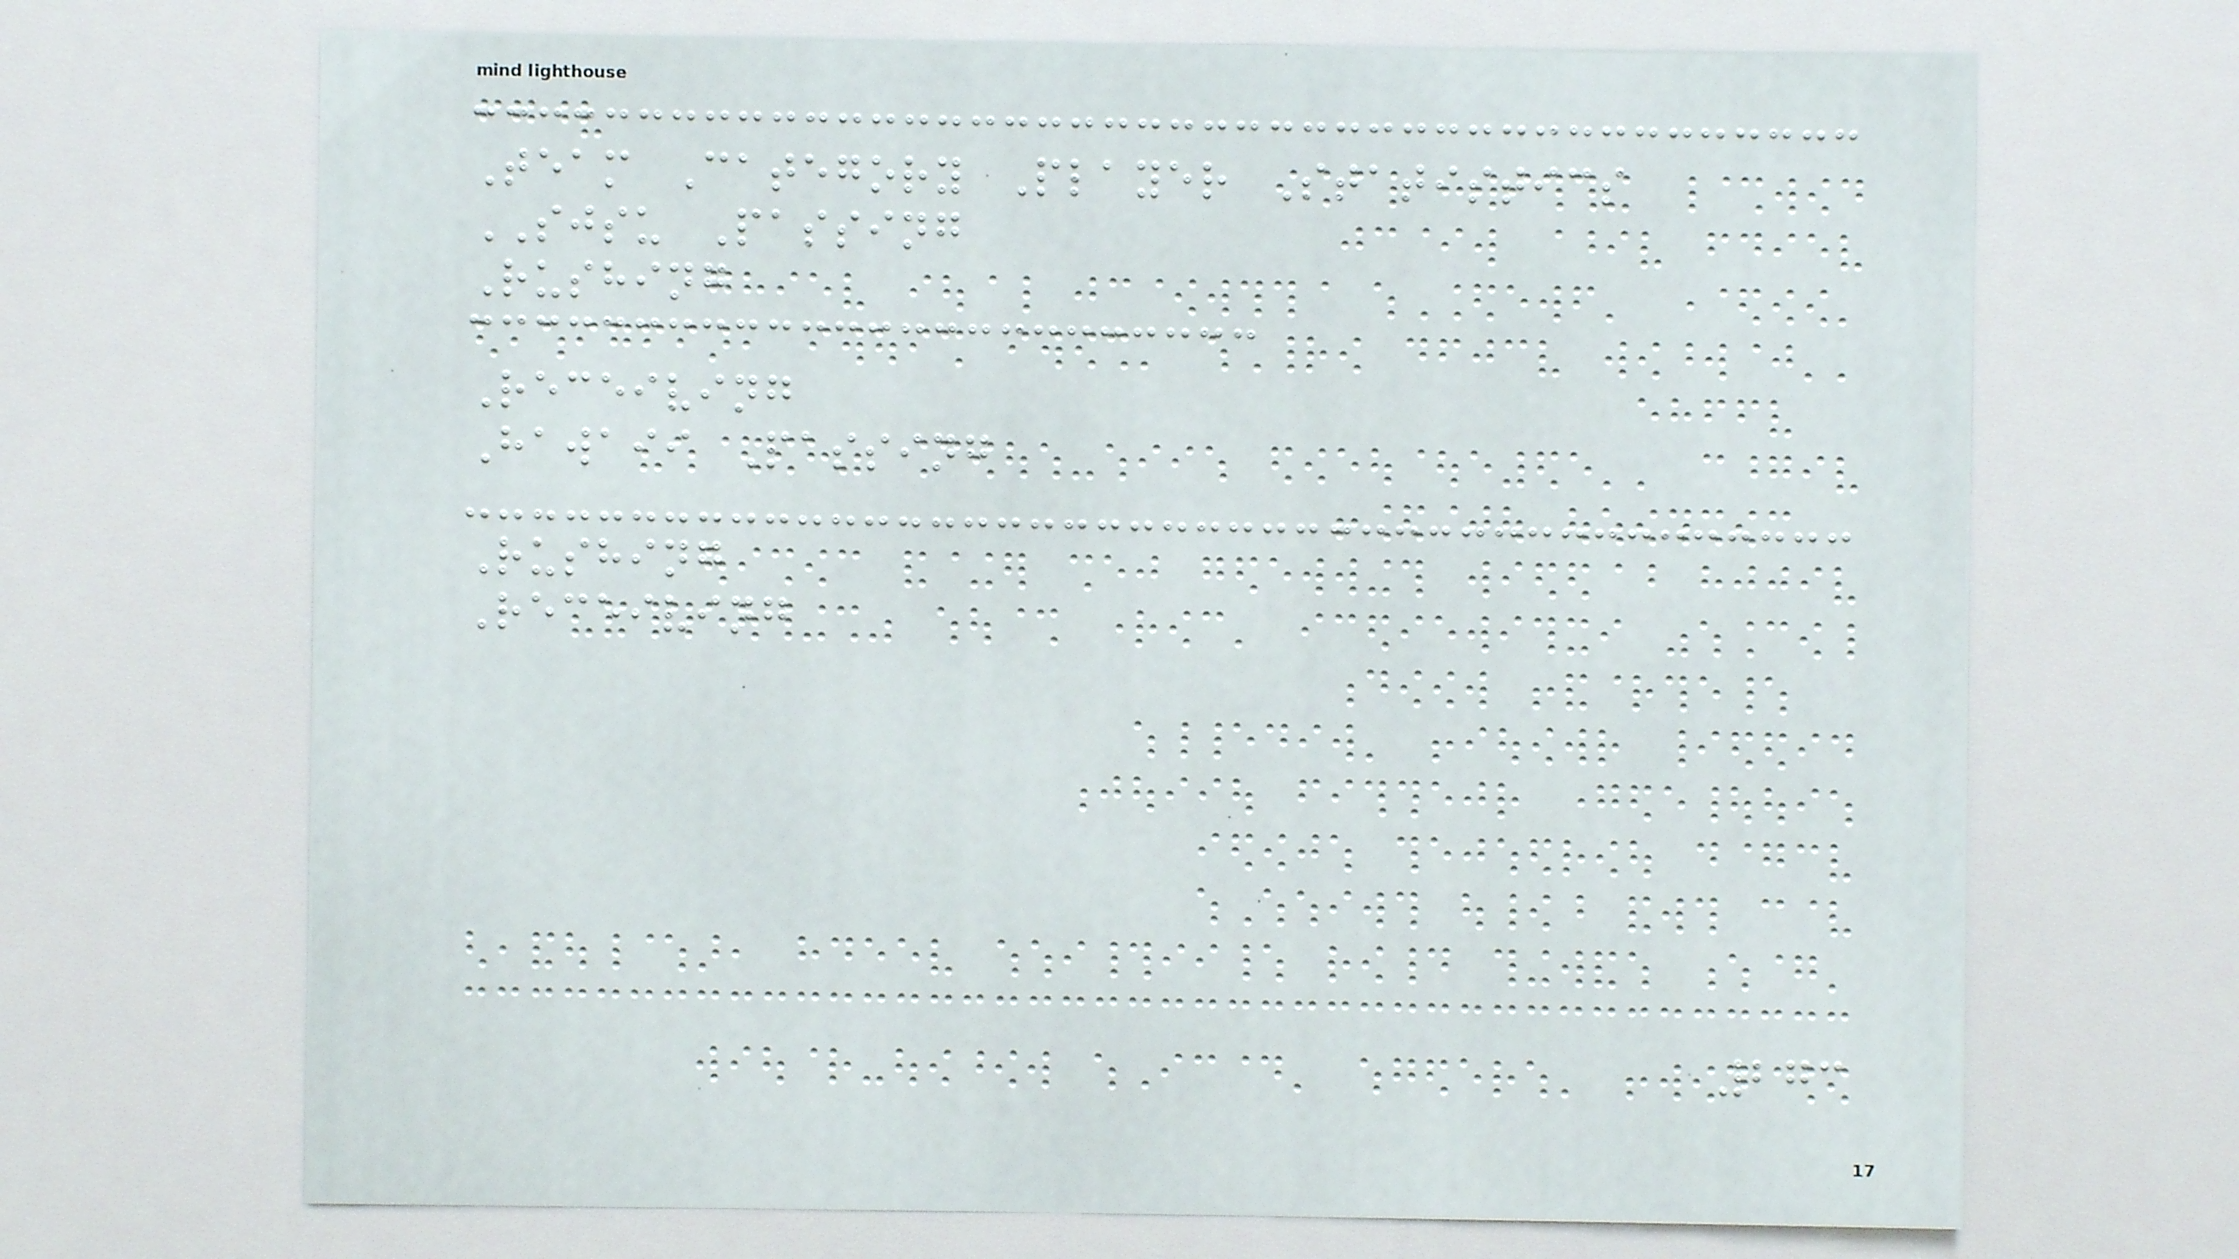Team Category Player Statistics
SJSU Passing
Rushing
Receiving
Hawaii Passing
Rushing
Receiving
273
